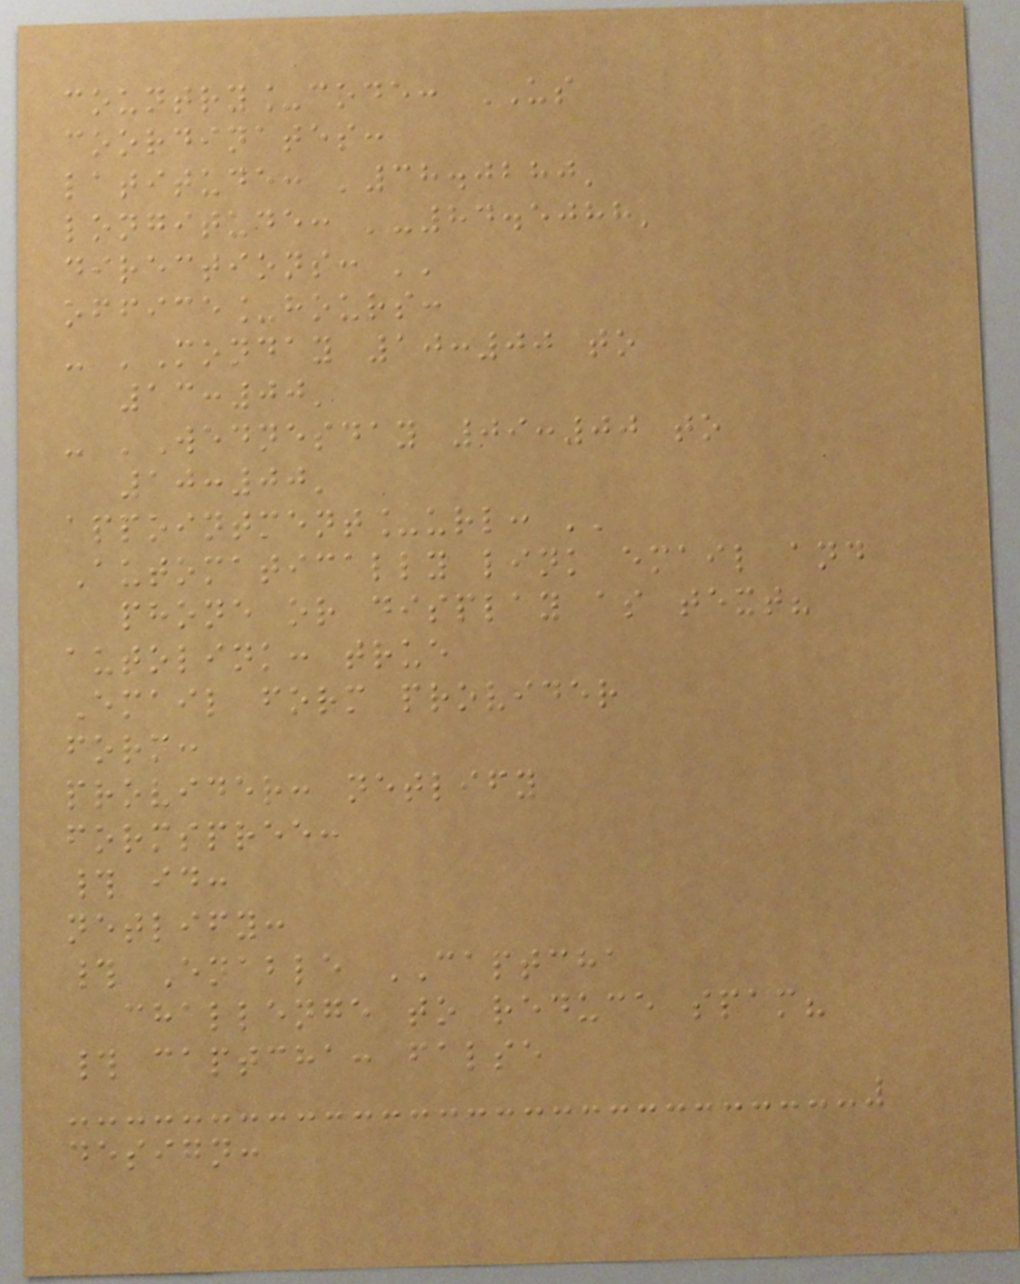country_code: US
coordinates:
latitude: '38.0280'
longitude: '-84.5088'
directions: ''
office_hours:
- 'Monday 10:00 to
13:00'
- 'Wednesday 09:00 to
10:00'
appointment_url: ''
Automatically link email and
phone or display as text?
autolink: true
Email form provider
form:
provider: netlify
formspree:
# id:
netlify:
# Enable CAPTCHA
challenge to reduce spam?
# captcha: false
design:
